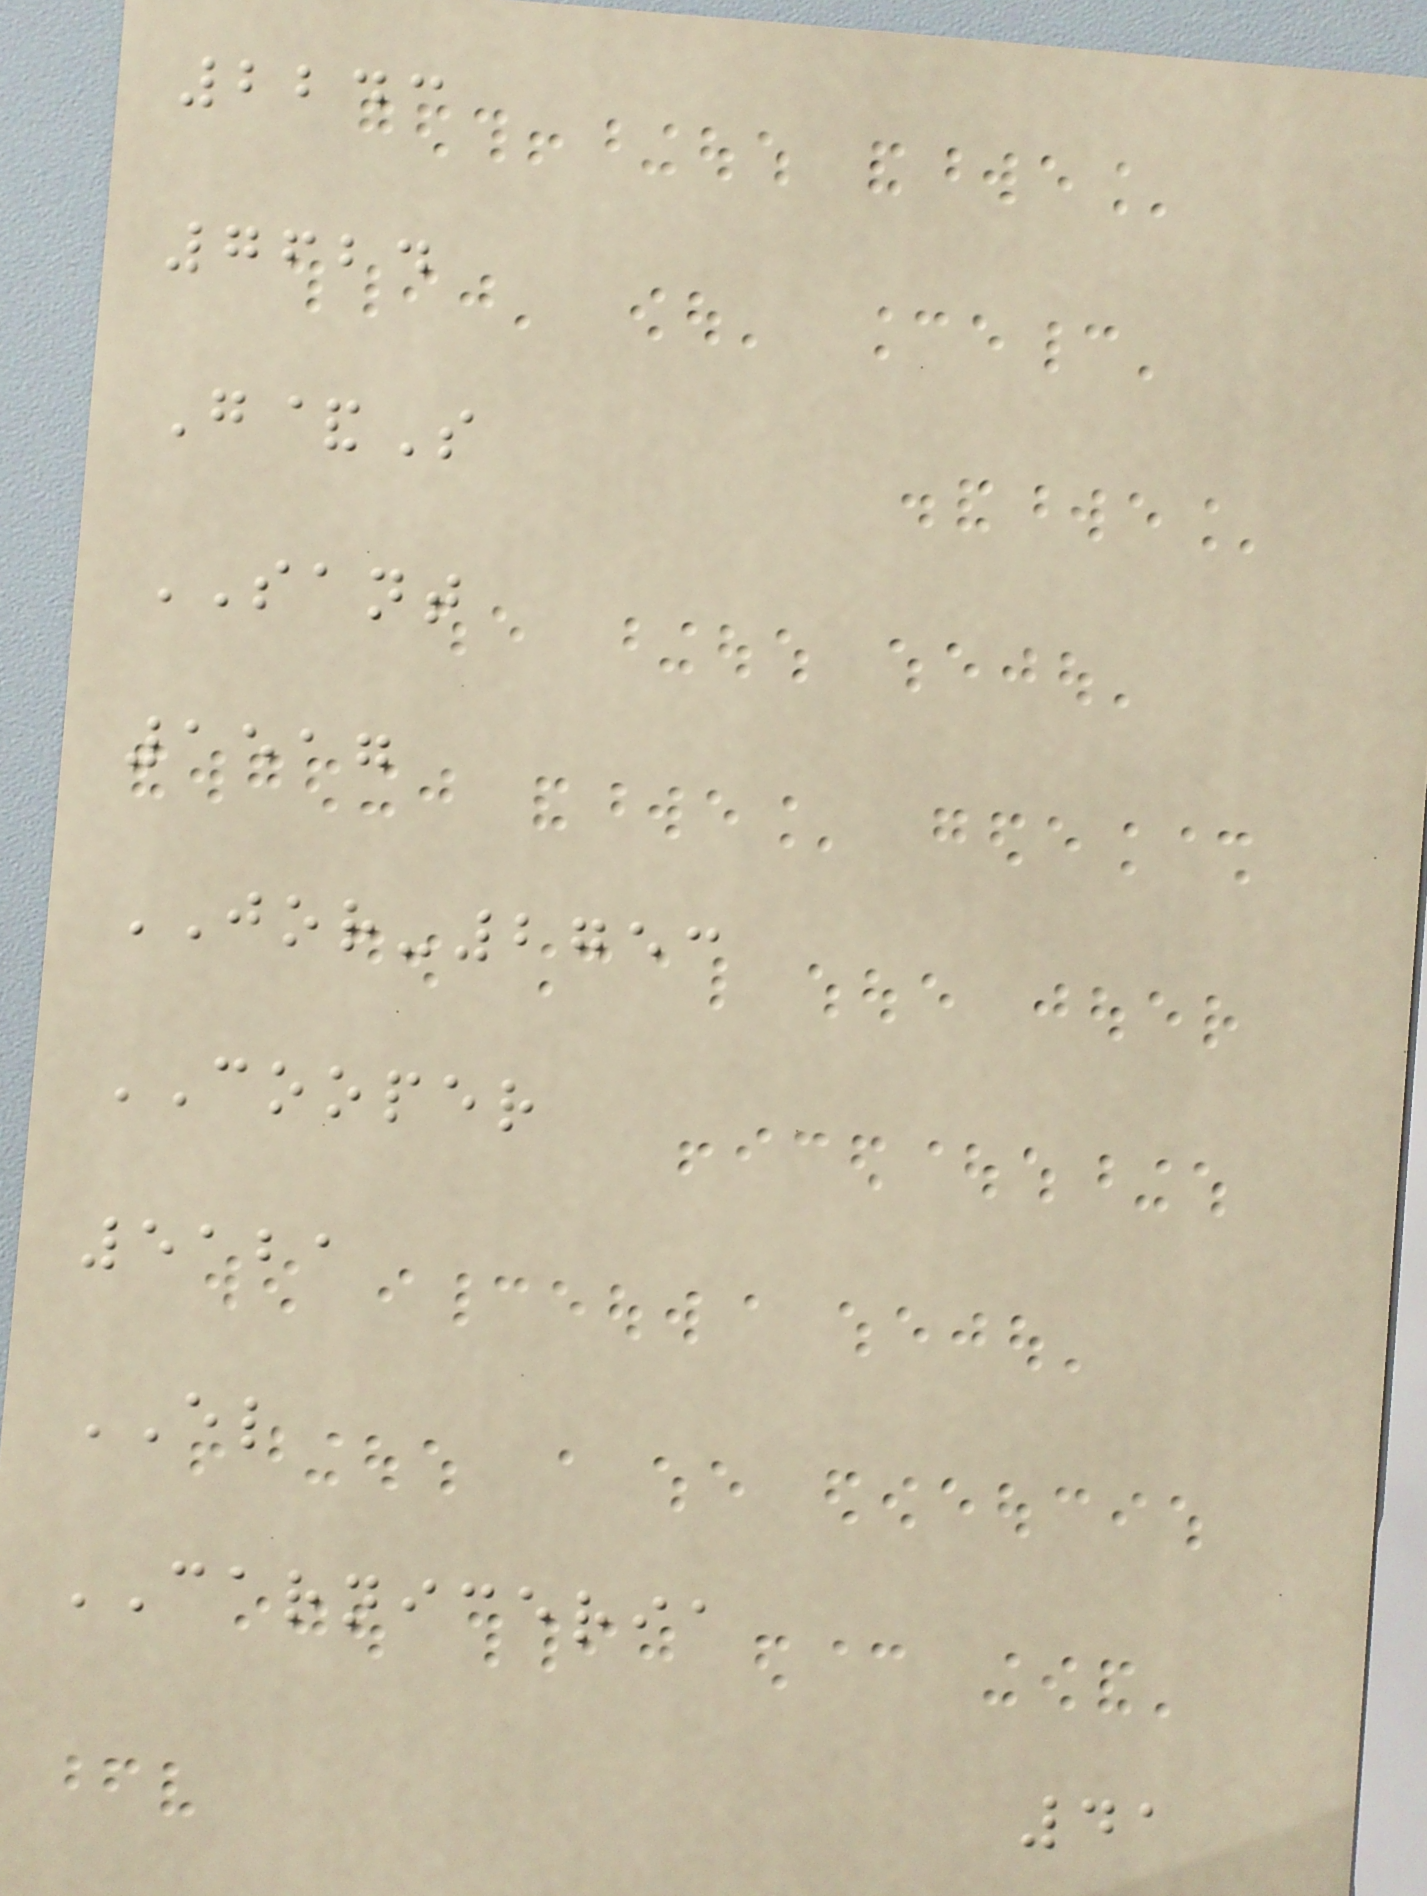2243
7624
G&S
SANT
1517
JOR-2753
COOPER
5121
EL
CARNICERIA
41
